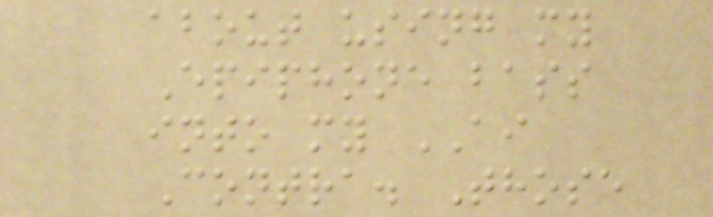about using my
Epiphone bass
into my AI
Contra. Those
